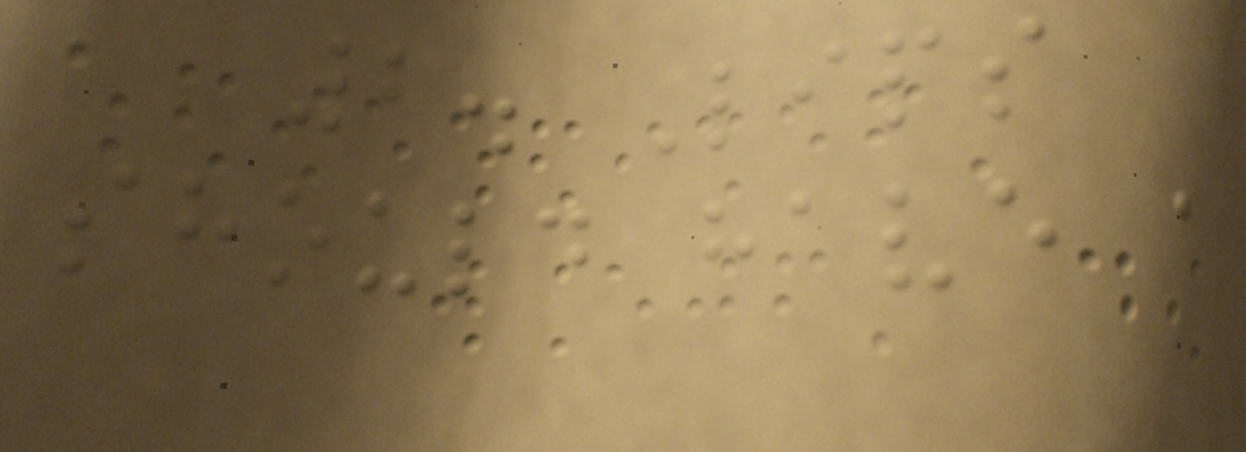2. Lips
should have a
